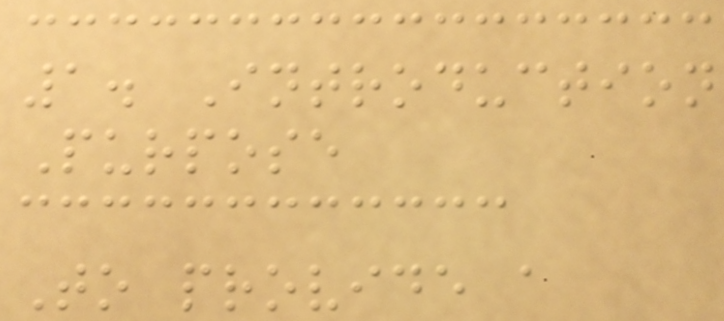1. Introduction
Purpose
To provide a
